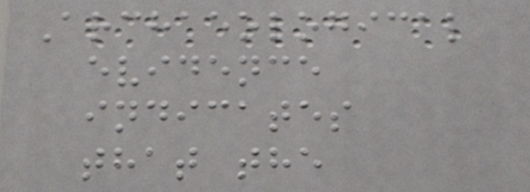Archaeological
evidence
indicates
that the
